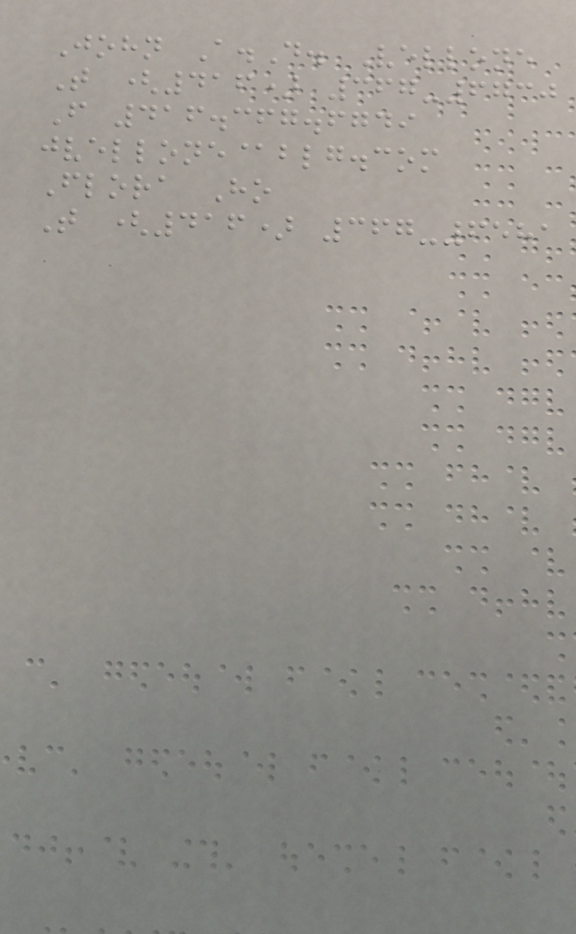John A.D. Vellone
T (416) 367-6730
F 416.367.6749
jvellone@blg.com
Flora Ho
T (416) 367-6581
